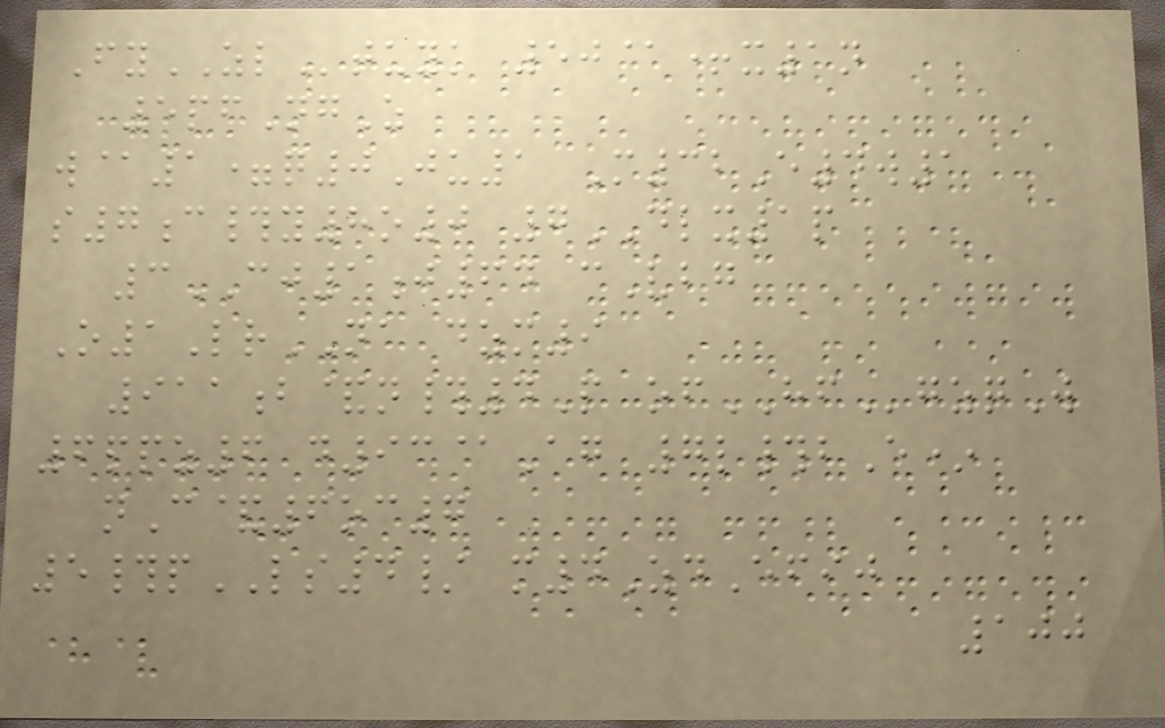FyZLtuyk 50@+x1n
5pfNgZ
w@1=q0Ju1 M32E4w1
s7c#y8o0 7DLX1p
3CJ1j64 cVbg
O1LrNA dzm9
911b&n#4P ofHFgzqW
6ppz6 d93@Ag 7l#bE*
nC&6oc7
5#pLS4/ m4ZdEfij
100
